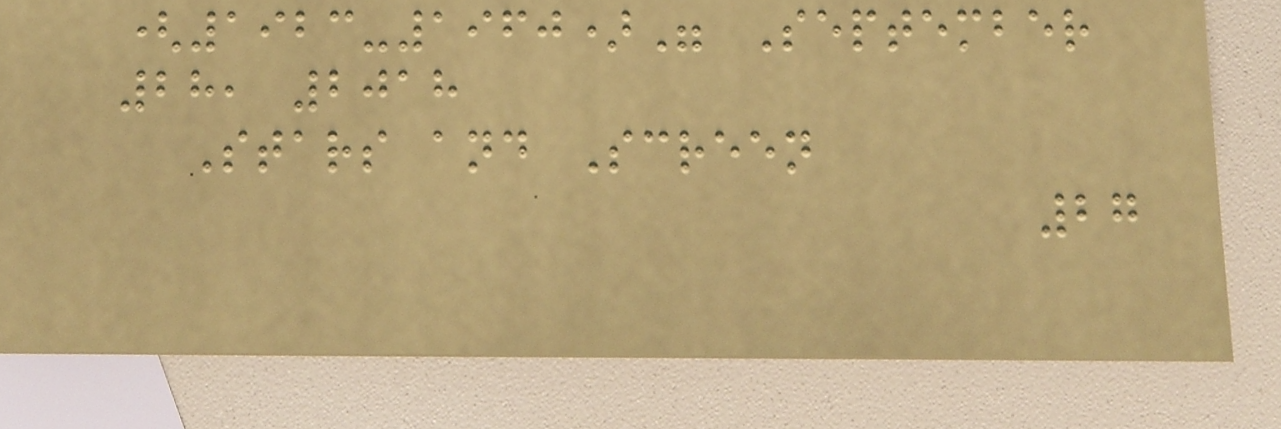(1923-1960)" September
28, 2018
Stars and Screen
27
